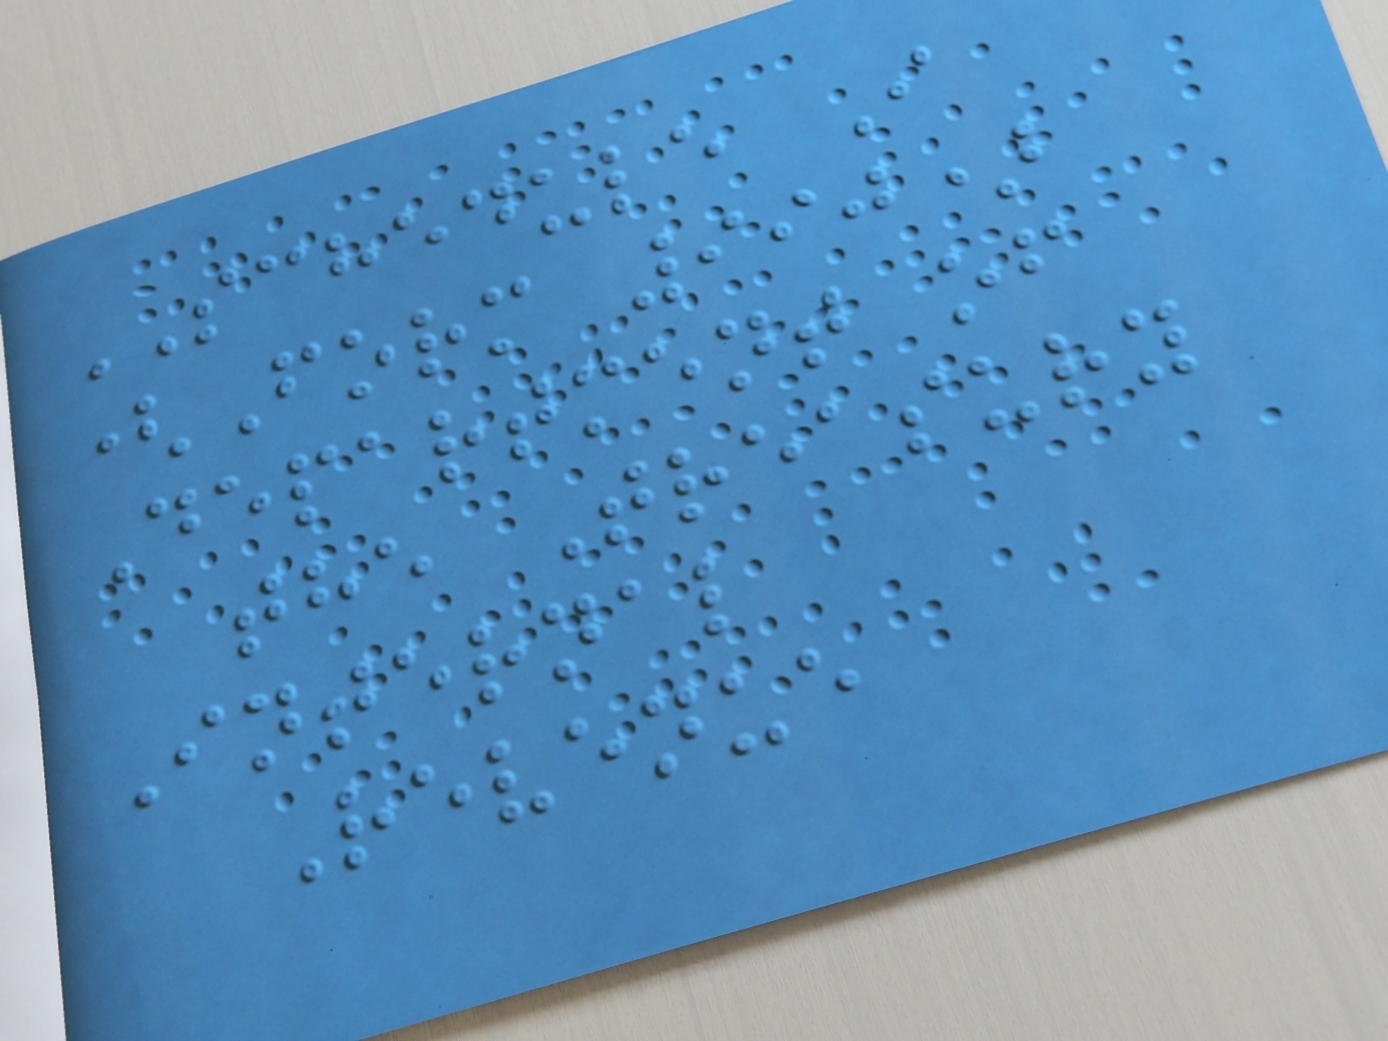SCHEDULE I
(Form 990)
Department of
the Treasury
Internal
Revenue
